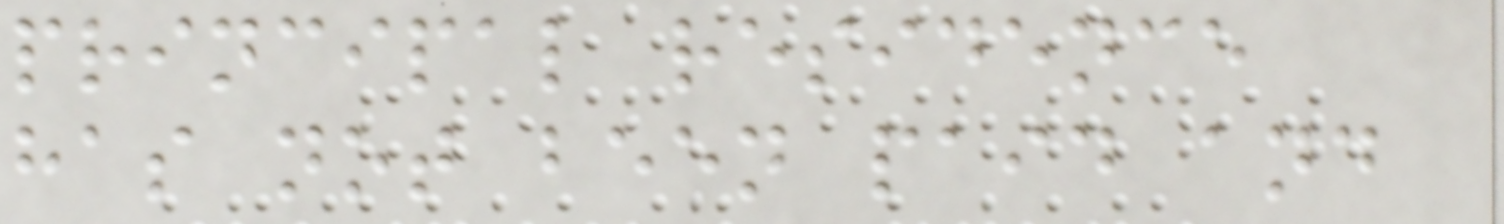principal residence
has not been paid and
